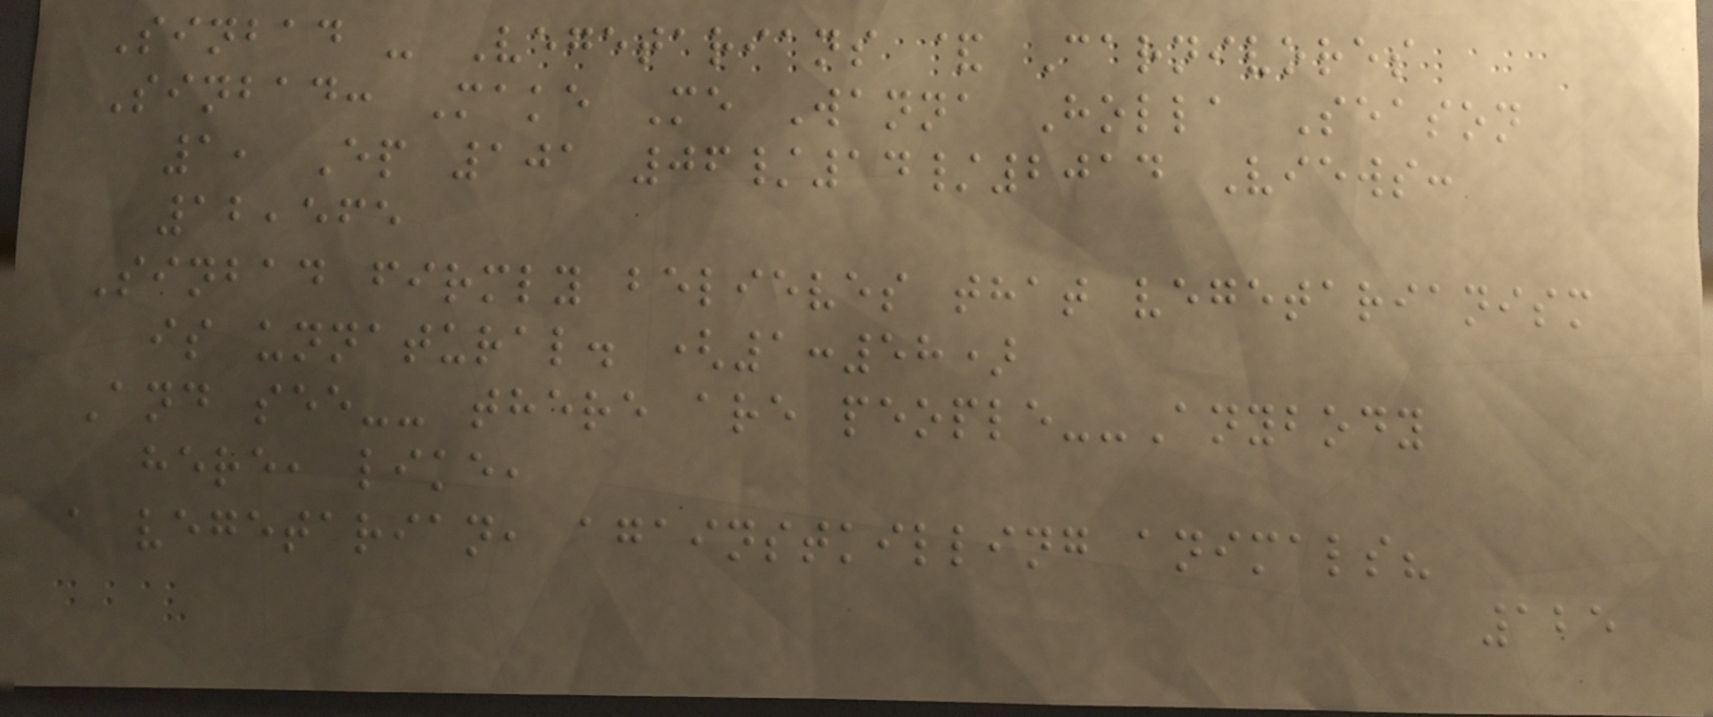Sinbad - Vegetarians & Carnivores
Sinbad: Make Me Wanna Holla Season
1, Ep 101 06/14/2014 Views:
12,565
Sinbad firmly believes that vegetarianism
is unnatural. (1:58)
And see-- there are people--Anybody
here, like,
a vegetarian, againstkilling animals?
125
